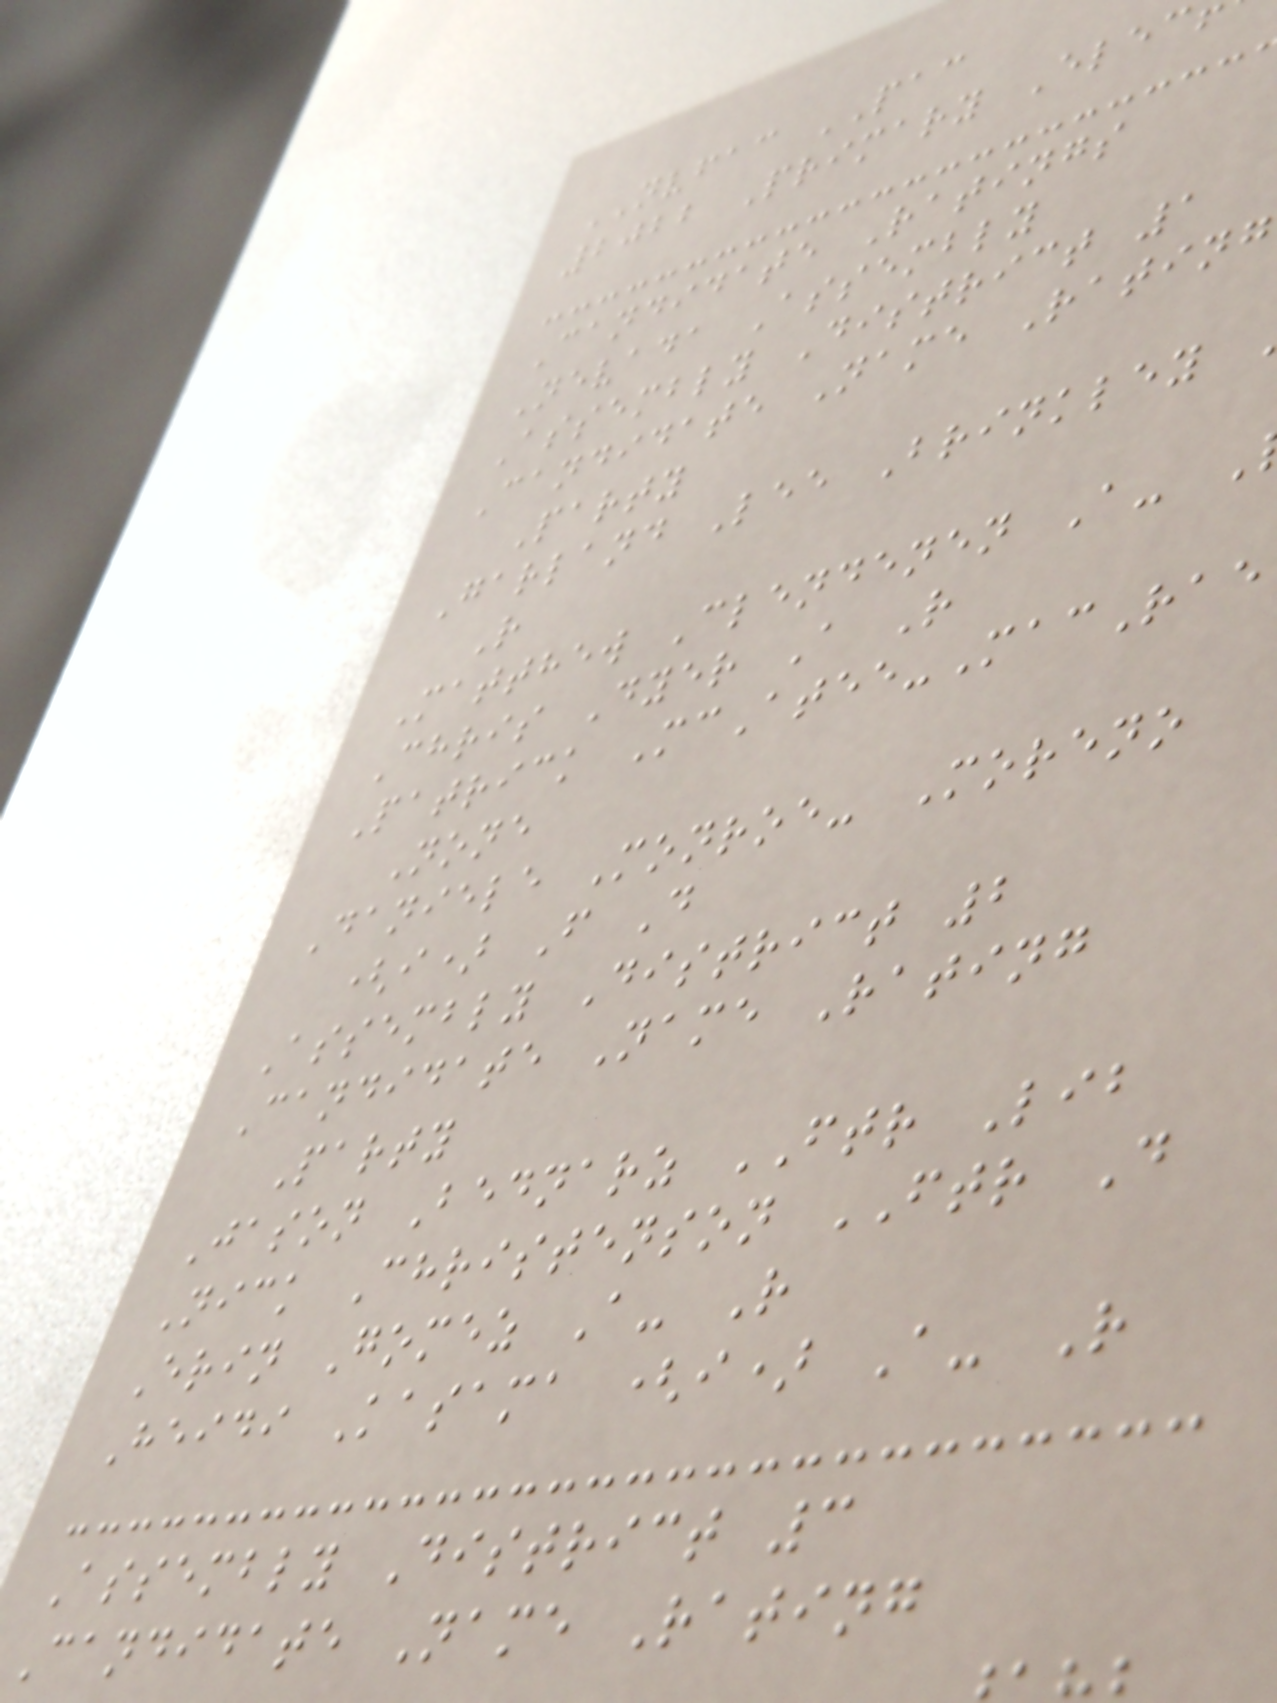NVFAC PAC
2022 Primary Elec
Candidate Ratings
Nevada Assembly
Assembly District 1
Candidate Name Rating
Party
Garland Lee Brinkley
R
Matthew Clendenen A-
Chris Dyer A R
Patrick McAtee-MacRae
None
Daniele Monroe- Moreno
(i) F D
Assembly District 2
Candidate Name Rating
Party
Jason Bednarz FTR Lib
Nick Christenson FTR D
Erin Gomez A- R
Heidi Kasama (i) A- R
Assembly District 3
Candidate Name Rating
